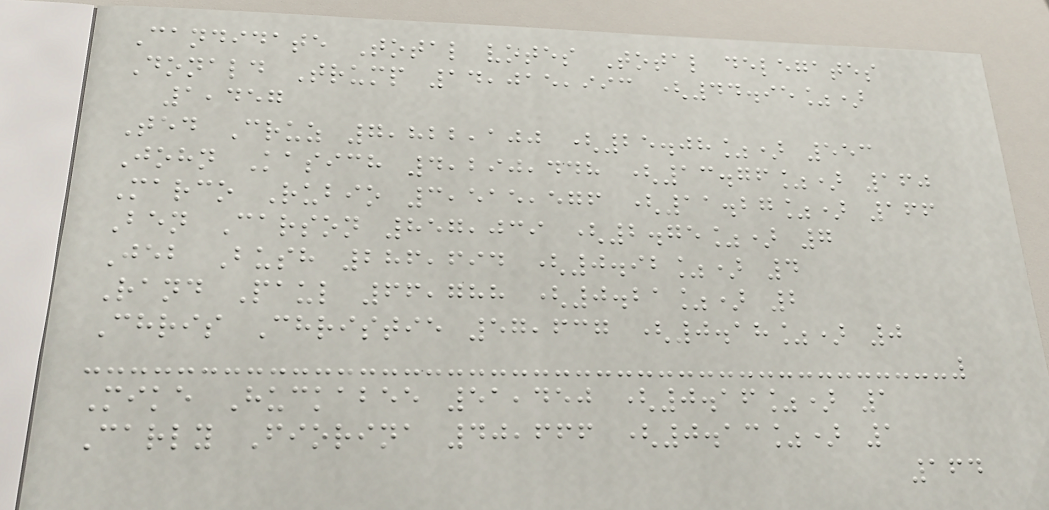Candidate Total votes Total delegates
Donald Trump 14,015,993 (44.95%)
1,457
Ted Cruz 7,822,100 (25.08%) 553
John Kasich 4,290,448 (13.76%) 160
Marco Rubio 3,515,576 (11.27%) 166
Ben Carson 857,039 (2.75%) 7
Jeb Bush 286,694 (0.92%) 4
Rand Paul 66,788 (0.21%) 2
Chris Christie 57,637 (0.18%) 0
Mike Huckabee 51,450 (0.16%) 1
Carly Fiorina 40,666 (0.13%) 1
164
